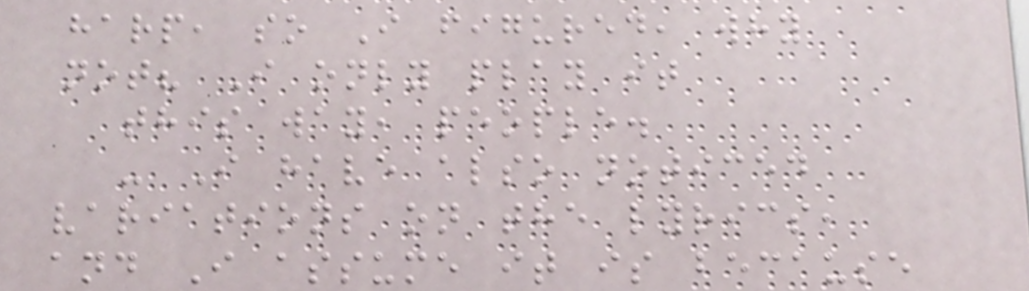harp, so I figured, why
not? I only play it
this way, people.
- I have also noticed
variations on the lyrics,
and I assume it is because
